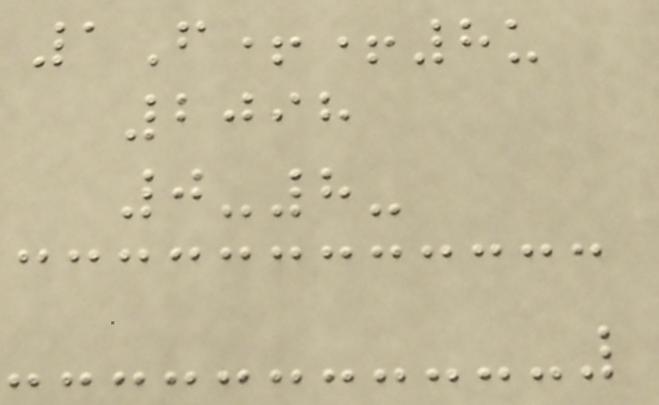1F++8u
2098
0-8-
